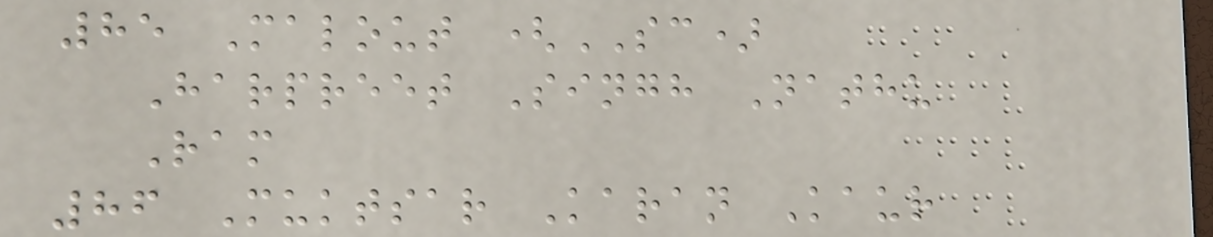85 Malout (SC)
Harpreet Singh Nathu
Ram
86 Muktsar Karan Kaur
